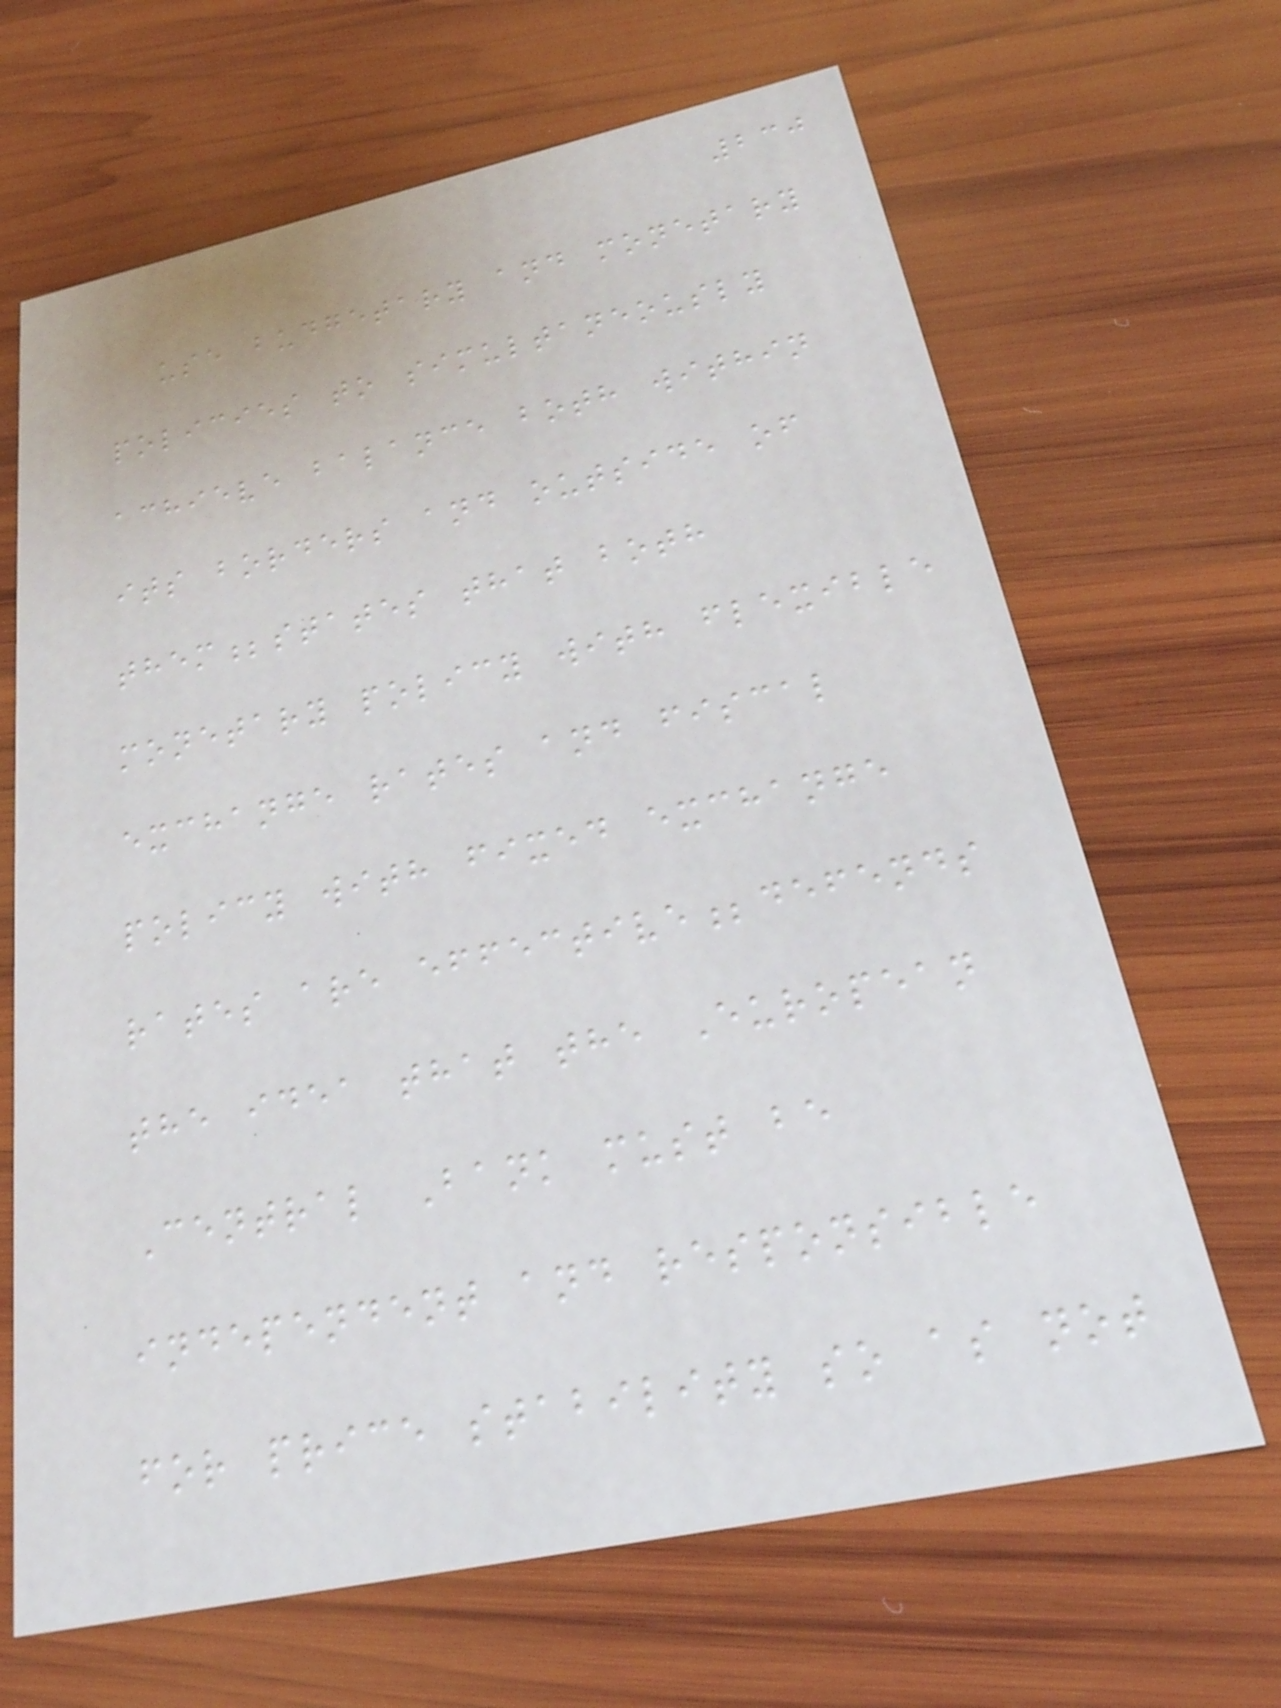230
use budgetary and monetary
policies to simultaneously
achieve balance both within
its borders and outside of
them;states that both
monetary policy with flexible
exchange rates and fiscal
policy with fixed exchange
rates are effective;defends
the idea that the European
Central Bank must be
independent and responsible
for price stability so as not
